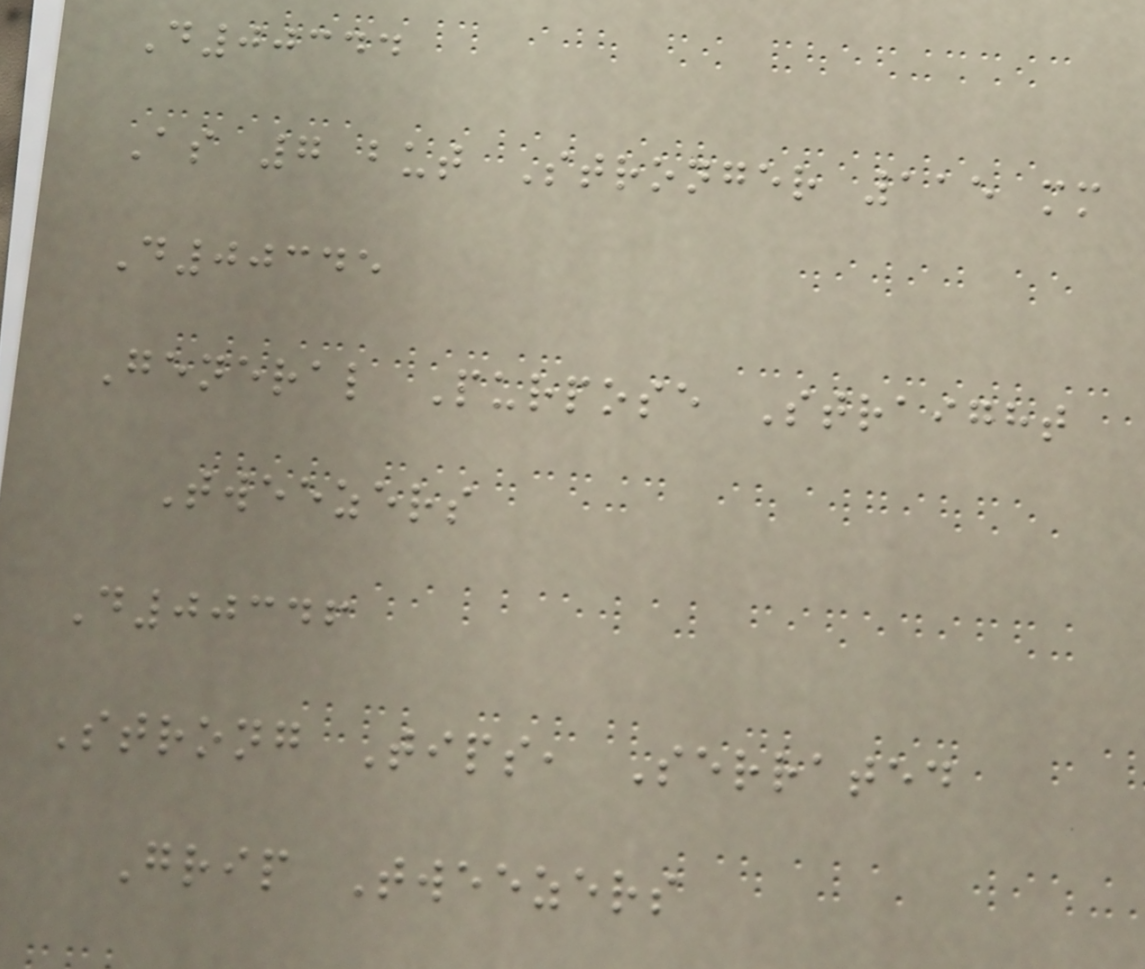D00344
As 7 but Stronger 115 mm
D00345
General Purpose Straight
Tweezers
D00346
Strong Tips, Serrated
Grip Tweezers
